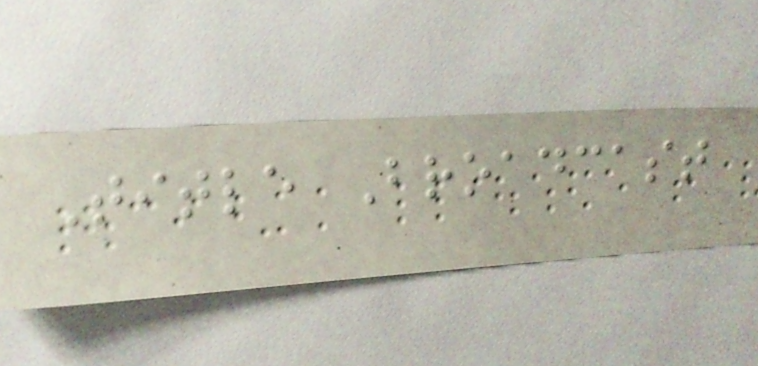Title Broadcast
